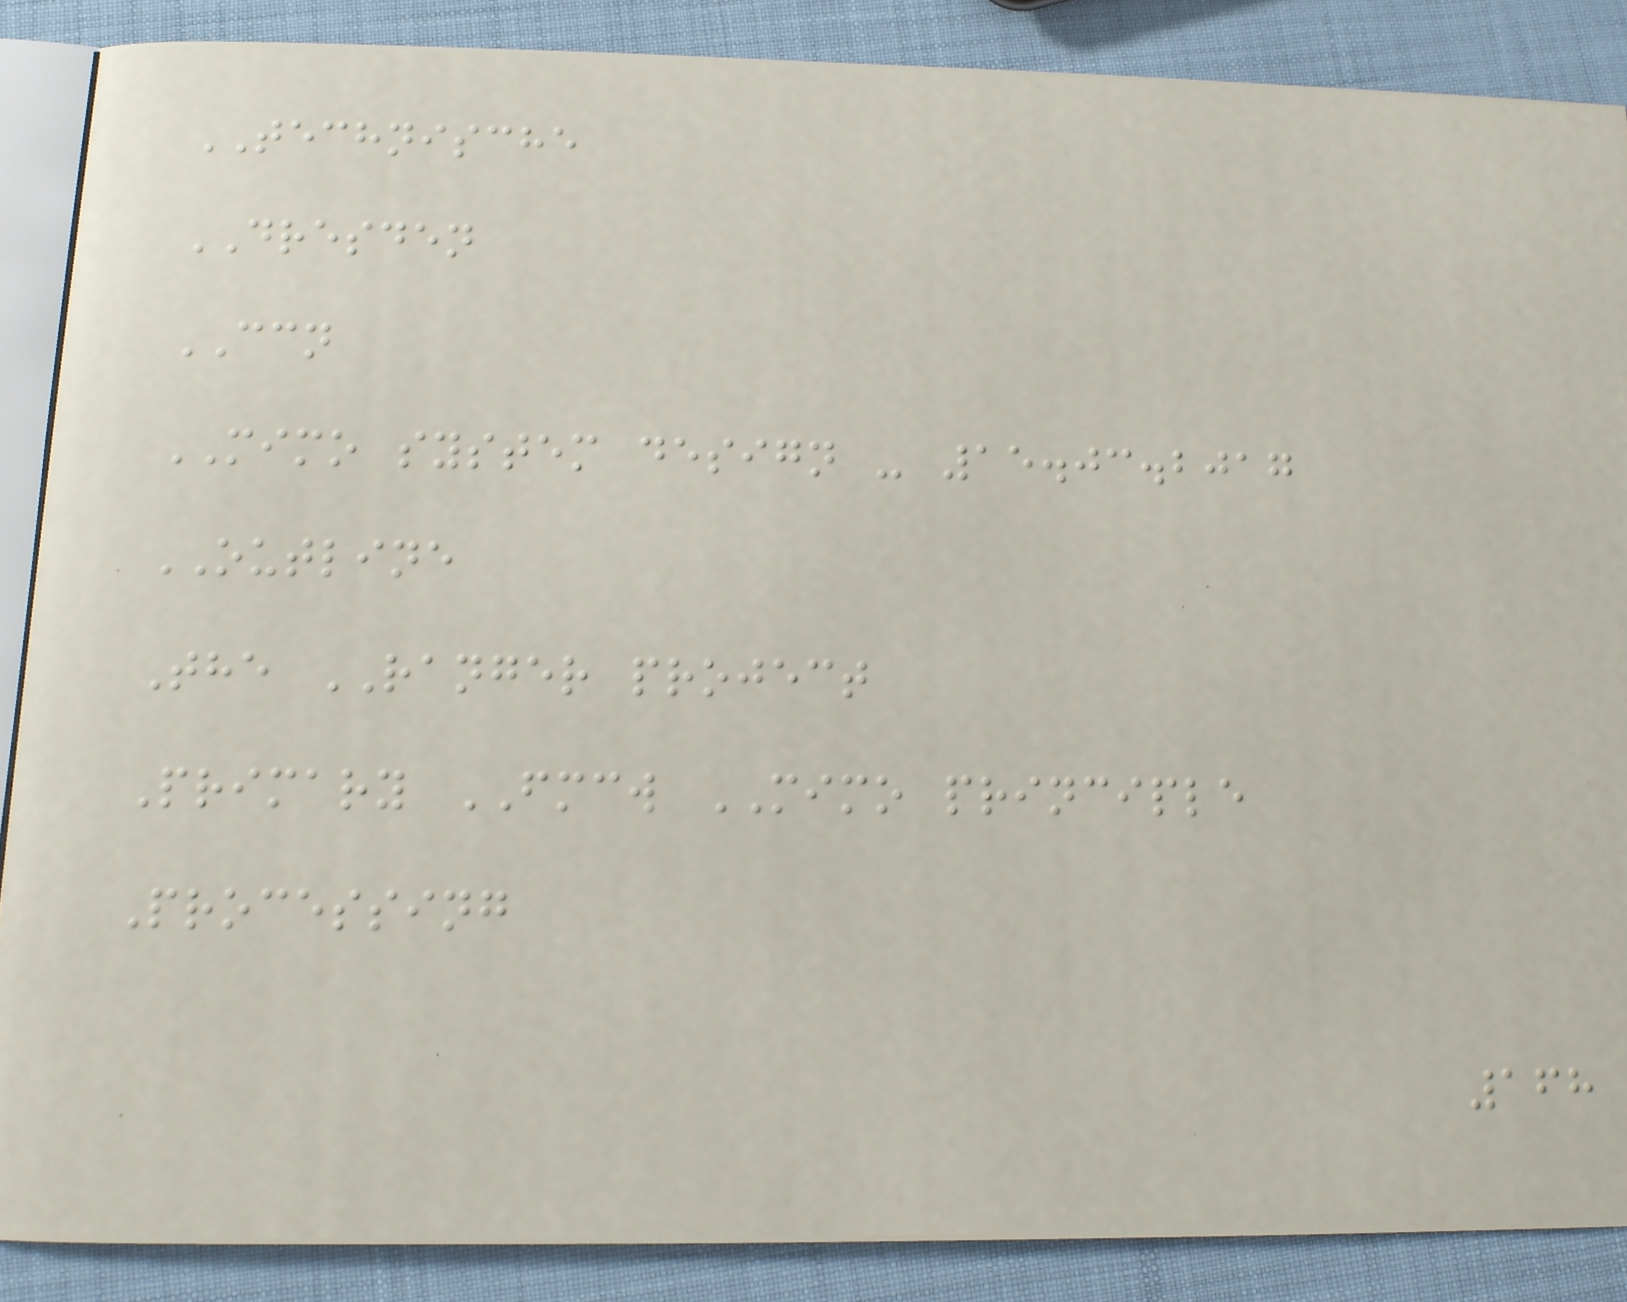TECHNISCHE
DRESDEN
CCN
MIMO system design - 15.03.2017
OUTLINE
The RANGER project
Primary FMCW MIMO principle
Processing
168
